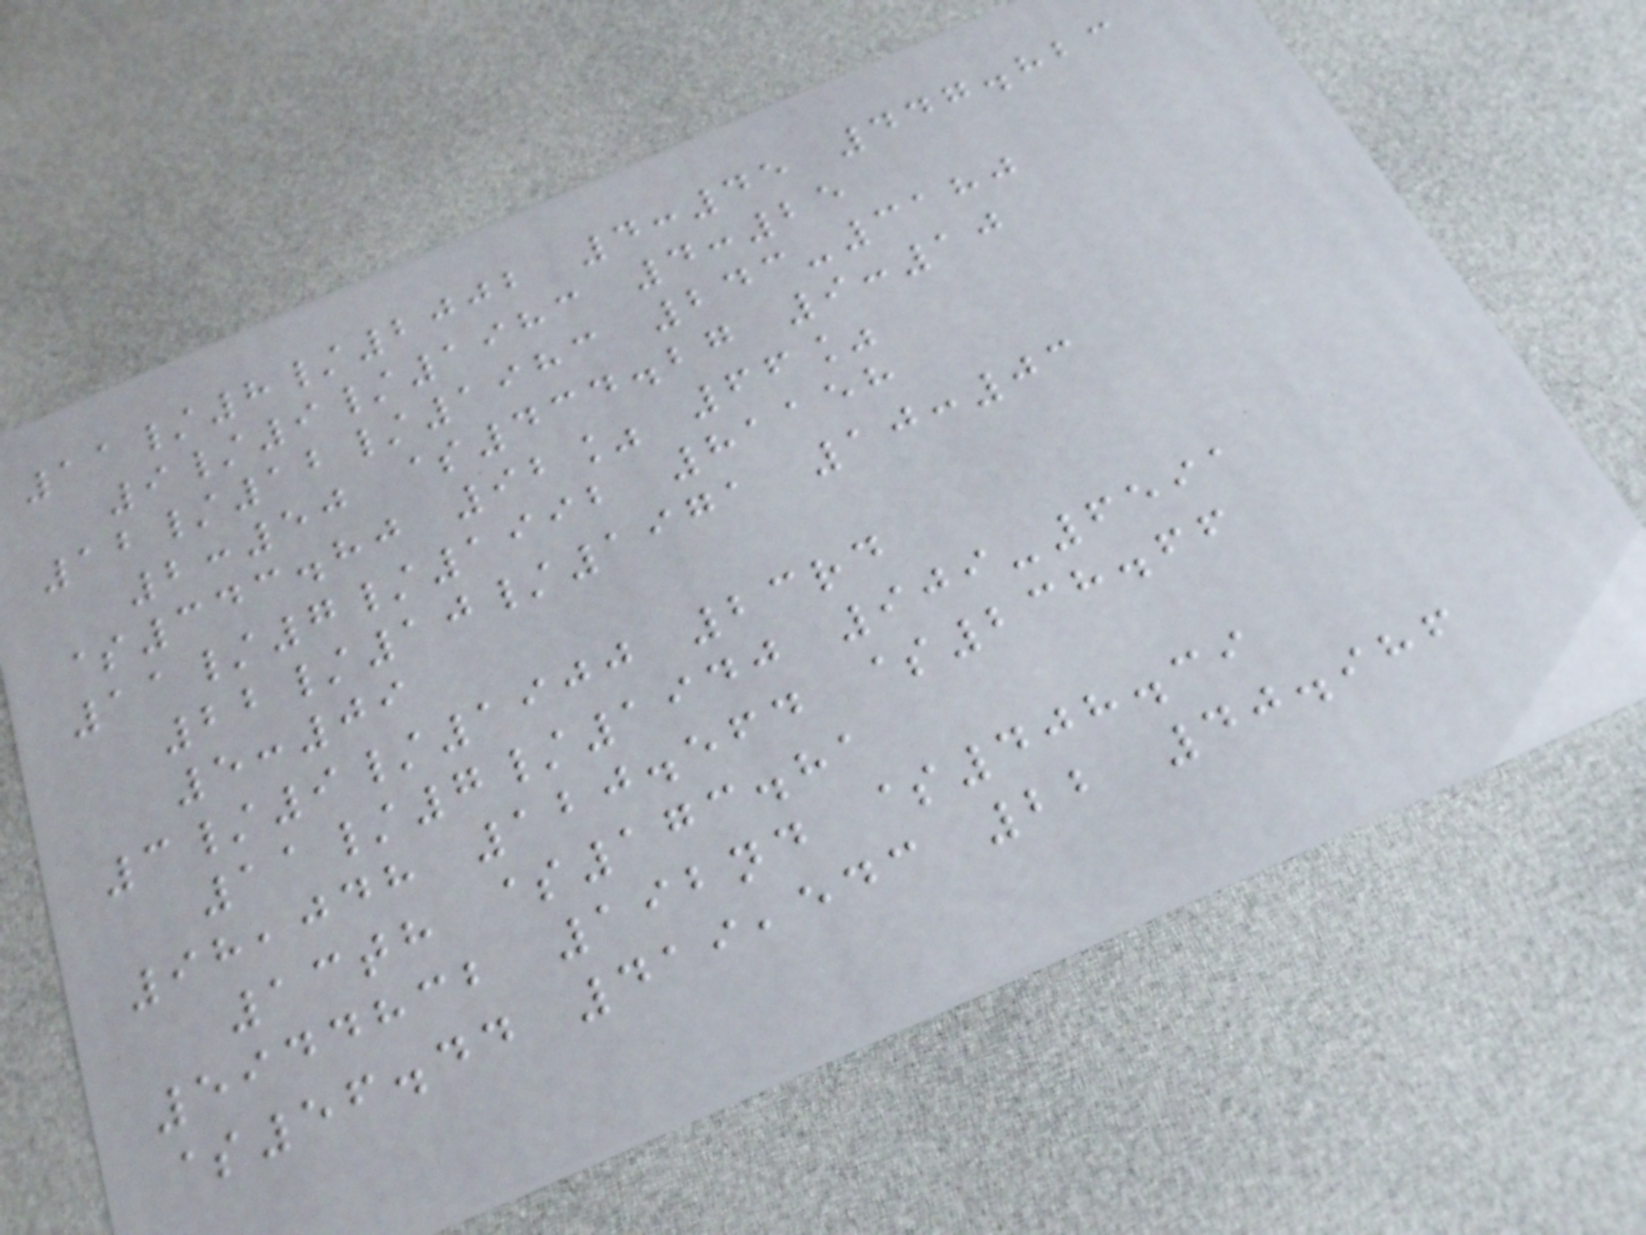11/8/2002 4:45 447.823
9/9/1983 4:25
12/12/1983 243-3180
2:50 $434.27 9:10
$343.80 92% 66%
11/7/1992 81158
22/10/1971 10:03
5:09
3/9/1900 23rd
11/7/1940 909-6591
98,048 120.564 $238.66
13th $173.81
5944832 192nd $408.39
$56.44 419,543 22 40.986
